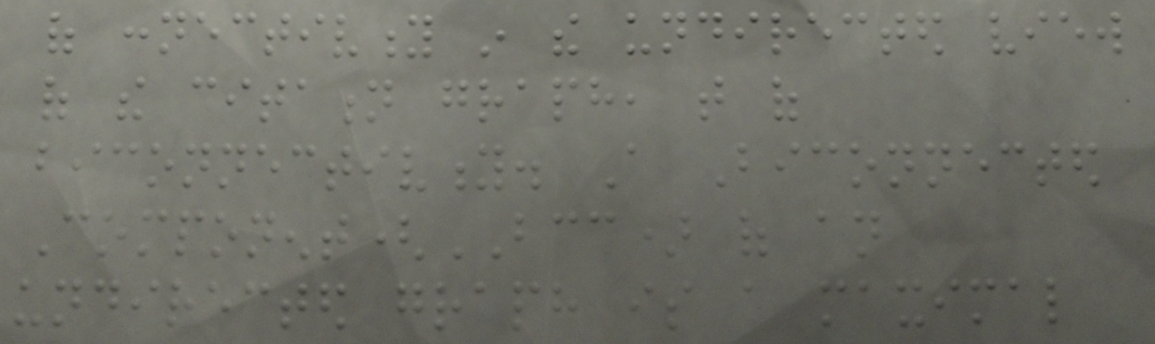of connectivity in the undirected view
of the citation graph, that of
biconnectivity. A Biconnected
Component(BCC) of an
undirected graph is a maximal
